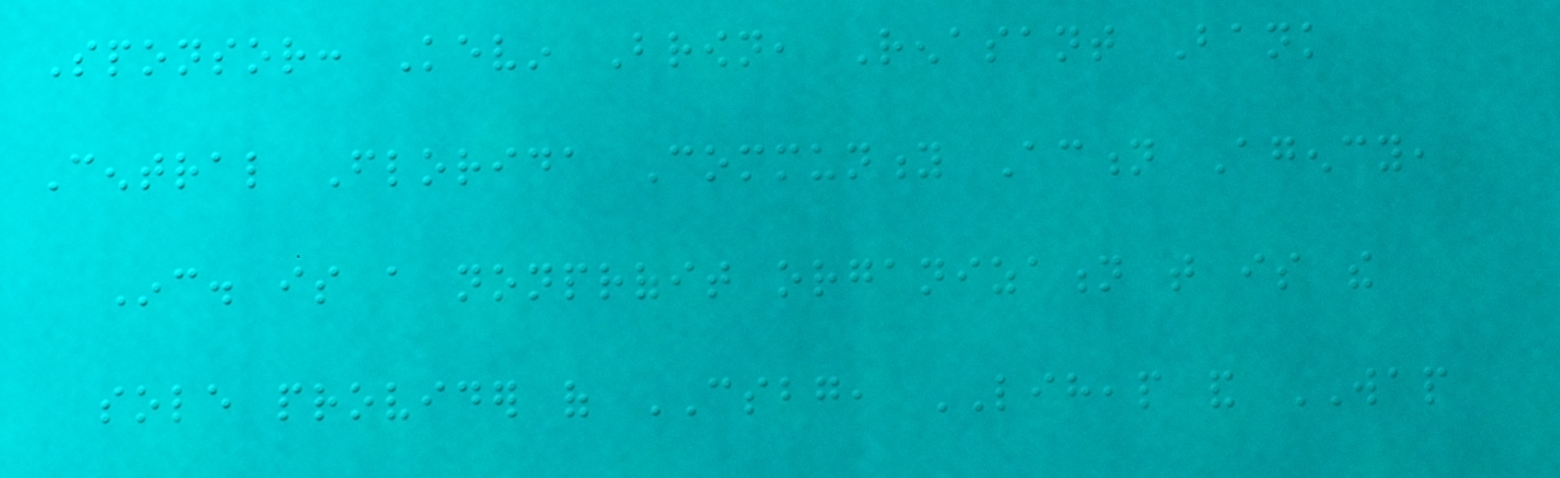Sponsor: Kevin Brown, Renasant Bank
Central Florida Community Action Agency,
Inc. is a nonprofit organization that is the
sole provider of CSBG, LIHEAP and WAP
